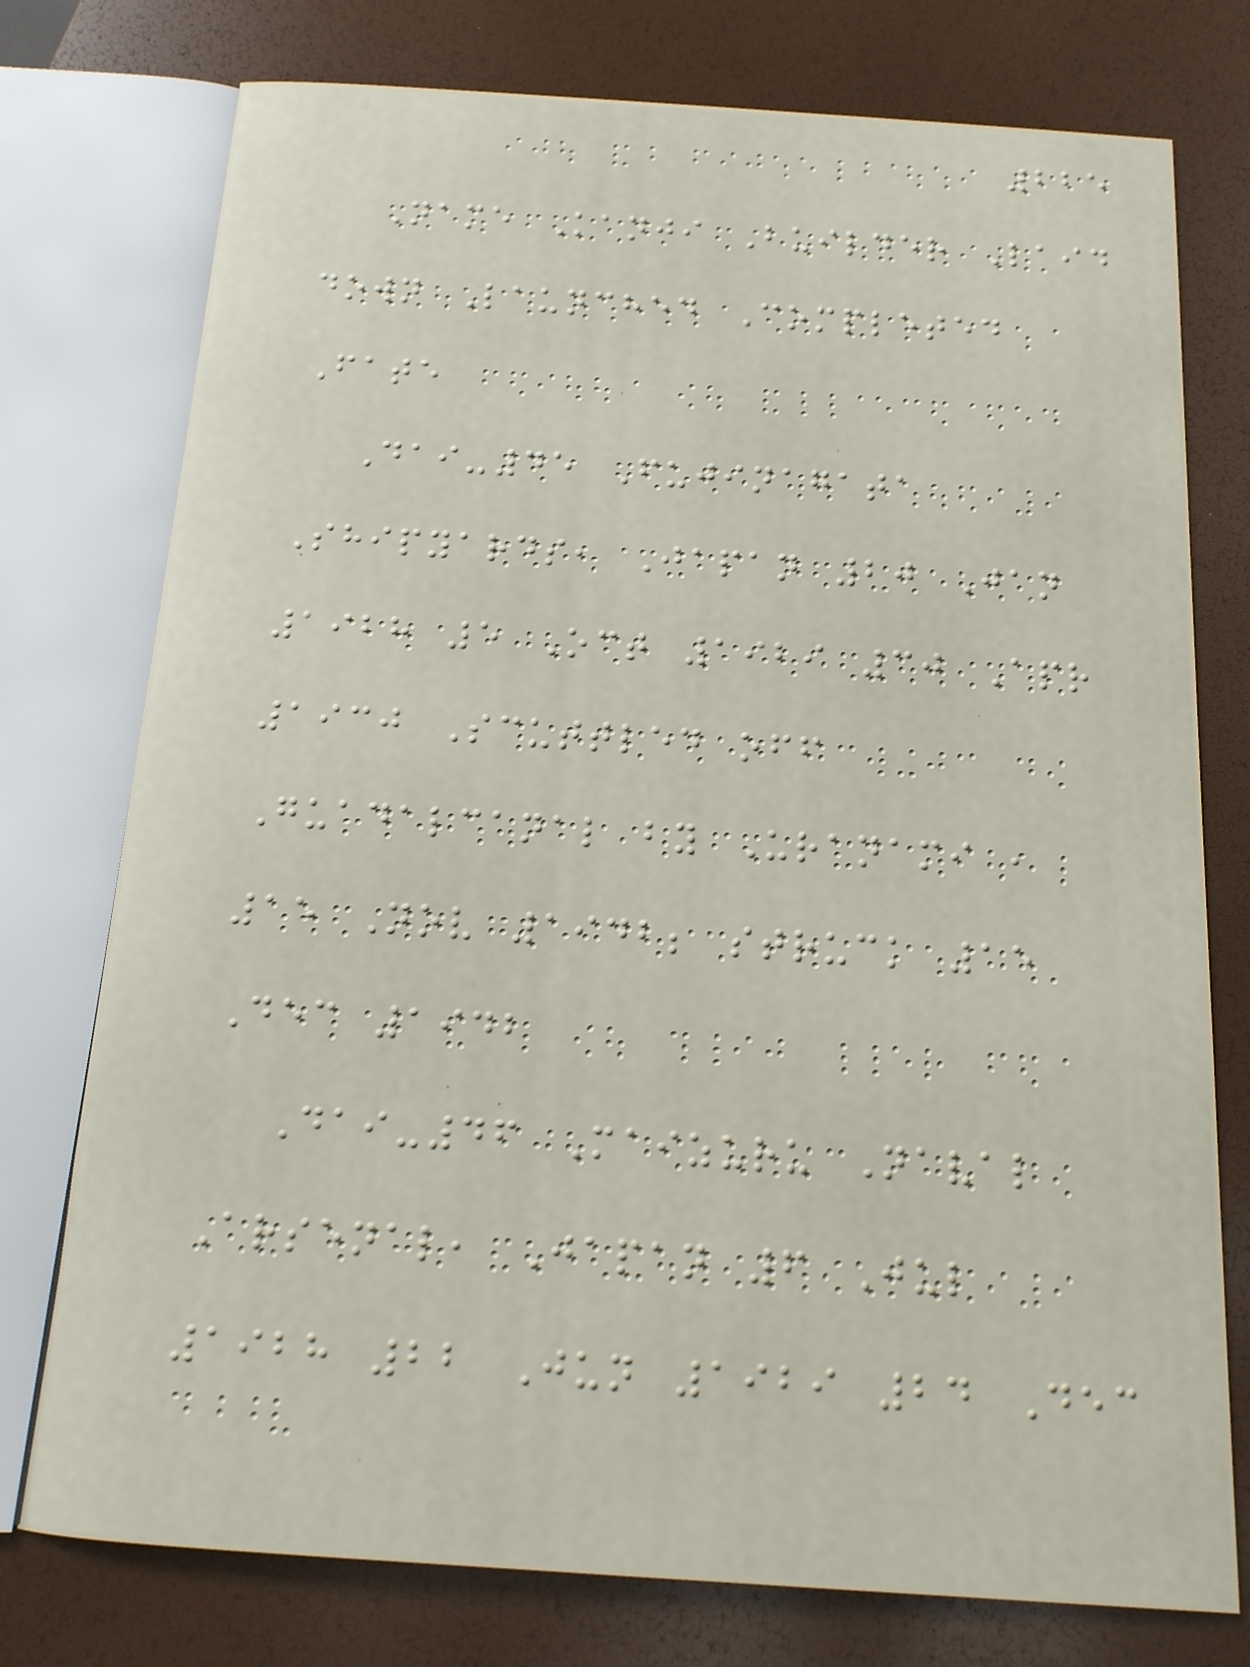225
Name Kanji Builder Laid
down Launched Completed
Fate
Dai-45 Fujinagata
Shipyards, Japan 20 Jan
1928 5 Oct 1929 30 Apr
1930 Scuttled off
Guadalcanal by Uranami ,
15 Nov 1942; struck 15
Dec 1942
Dai-46 Maizuru Naval
Arsenal, Japan 6 Jul
1928 22 Jun 1929 24 Dec
